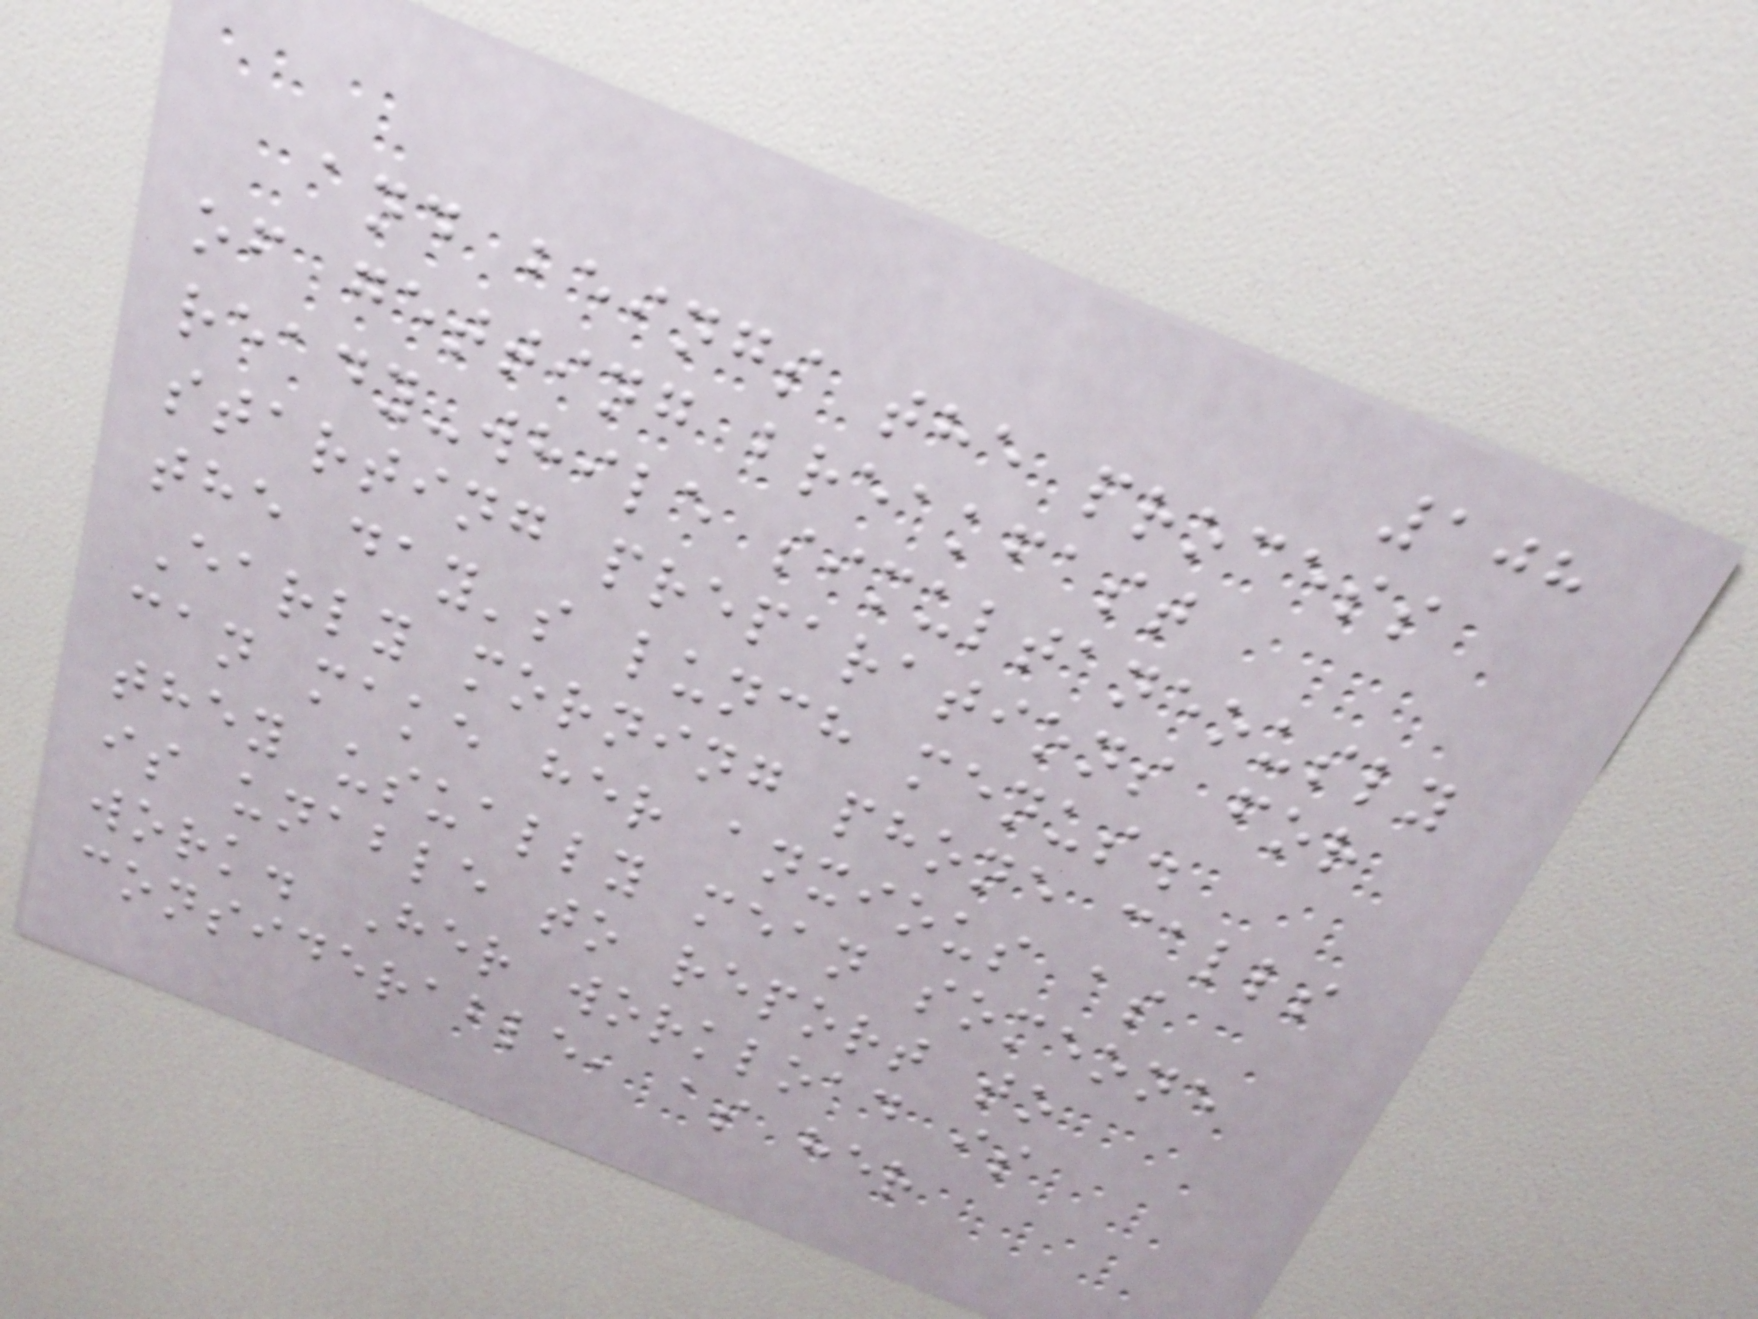108
and beings the process
of getting breakfast
ready-while simultaneously
starting preparations for
the day's lunch menus.
Early morning phone calls
can make her anxious as
they usually mean someone
is unable to report to
work. Her workload is
considerable, as her
